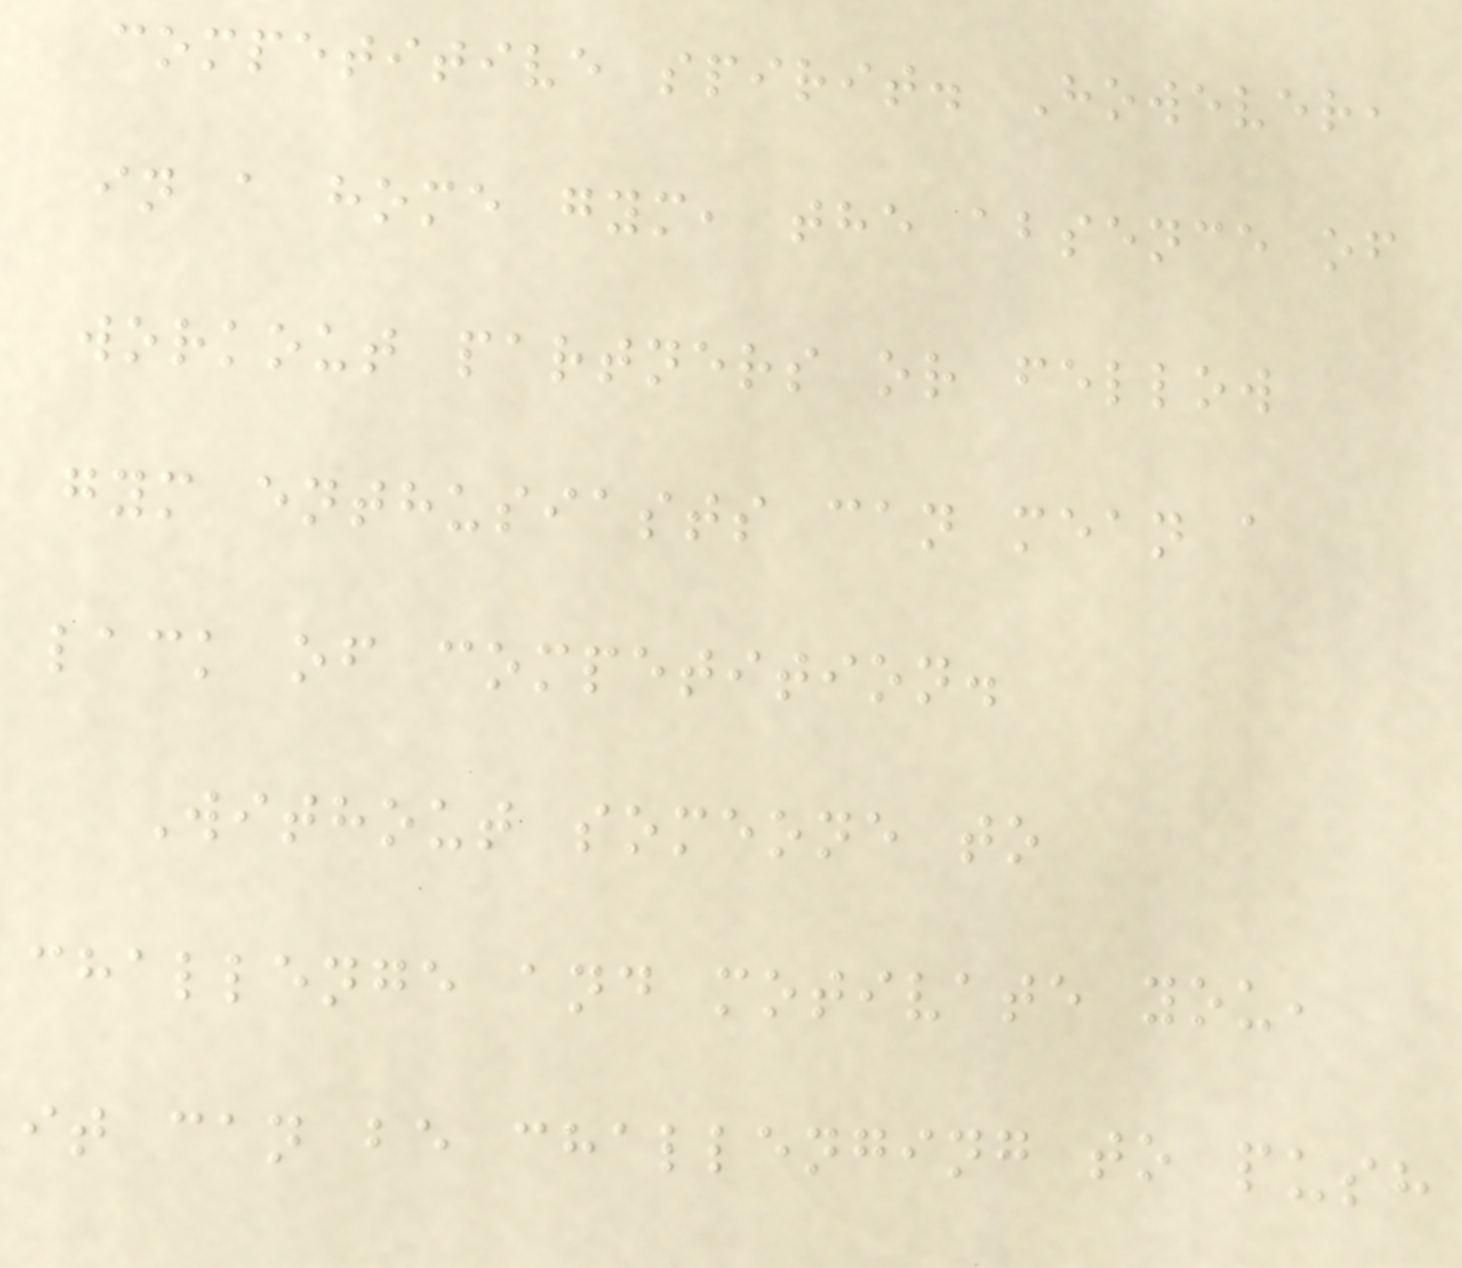competitive spirit. However,
in a home gym, the absence of
workout partners or fellow
gym enthusiasts can mean a
lack of competition.
Without someone to
challenge and motivate you,
it can be challenging to push
